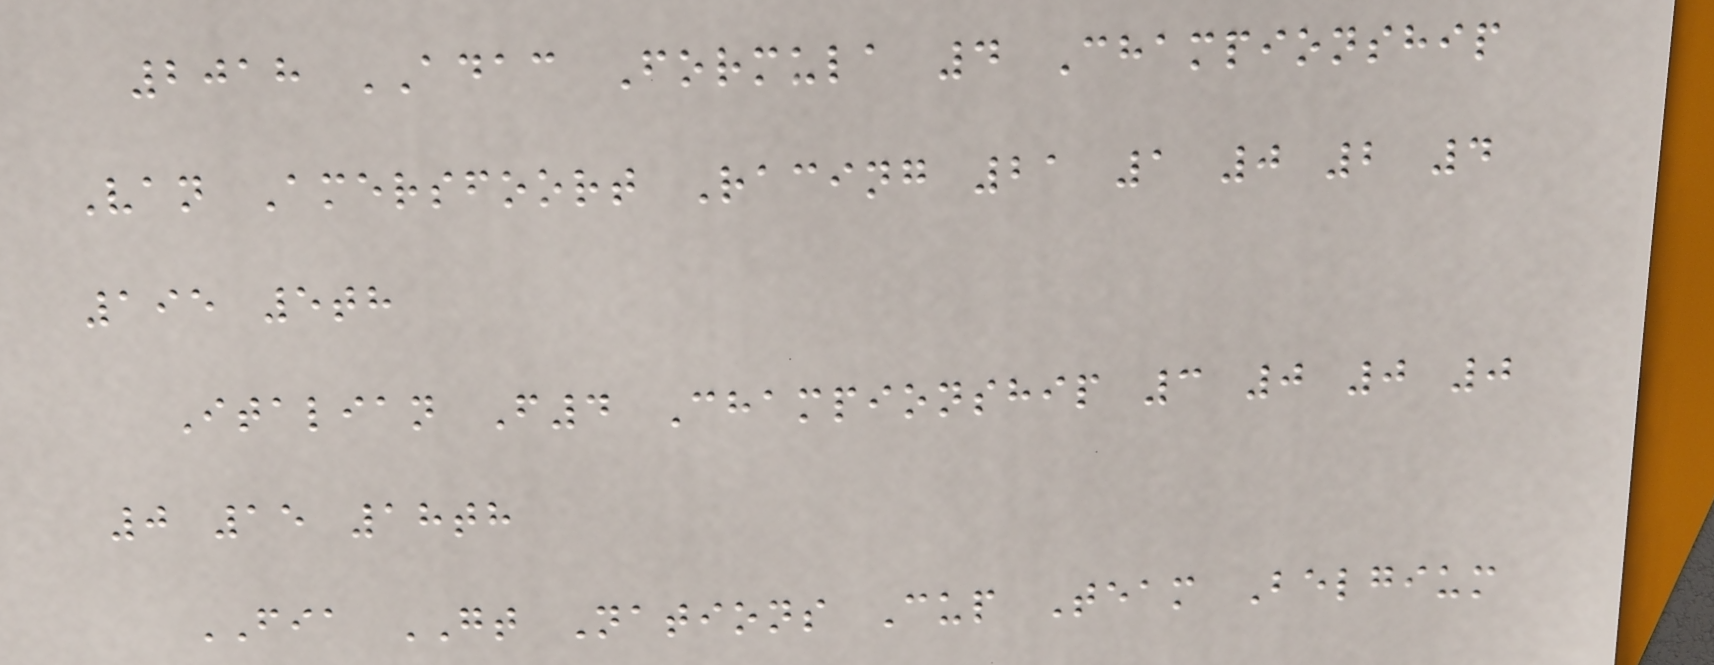2018 ADAC Formula 4 Championship
Van Amersfoort Racing 21 1 0 2 4
195 5th
Italian F4 Championship 3 0 0 0
0 15 18th
FIA GT Nations Cup Team Belgium
